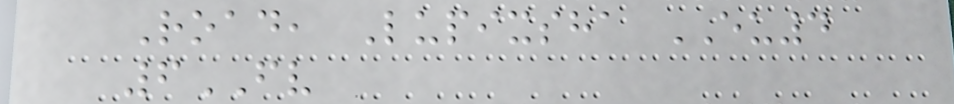Road, Lupixsha EU4
6FV
